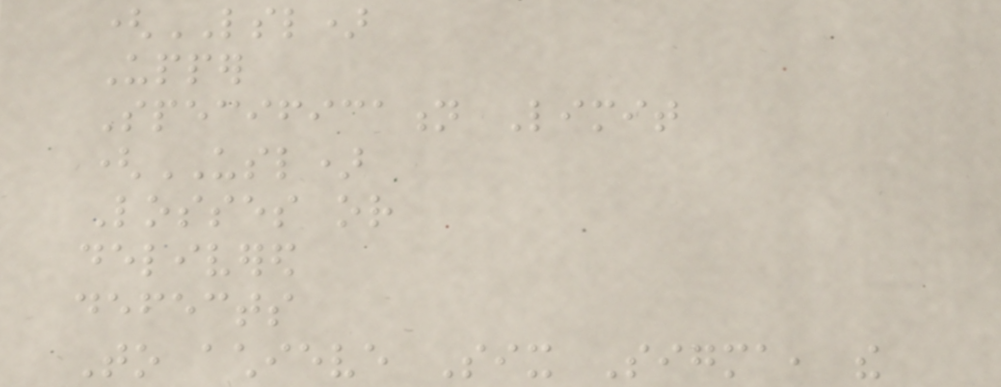(LSL)
Upper
Specification Limit
(USL)
Losses or
delivered
defects
To achieve Six Sigma, the
